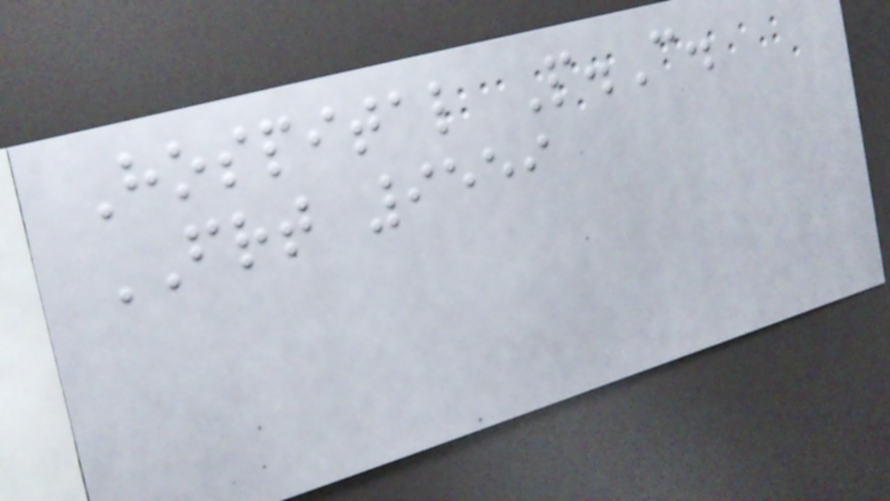Hospital P.C.
FRT 9559
